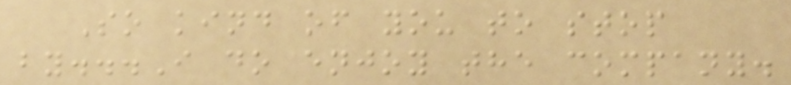So kind of you to stop
by...I do enjoy the company.
